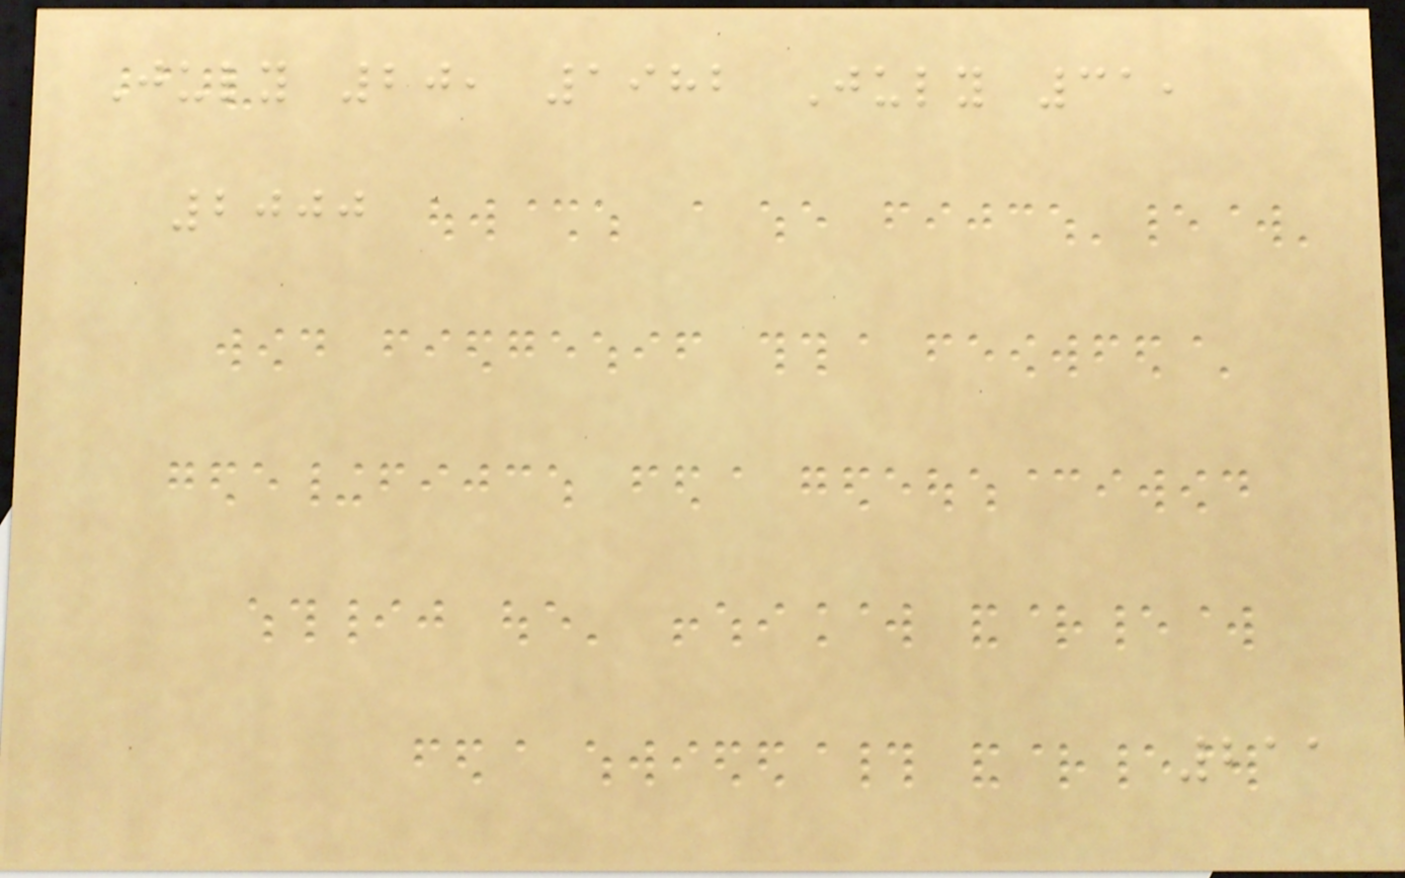July 20, 1982 July 31,
2000
211
